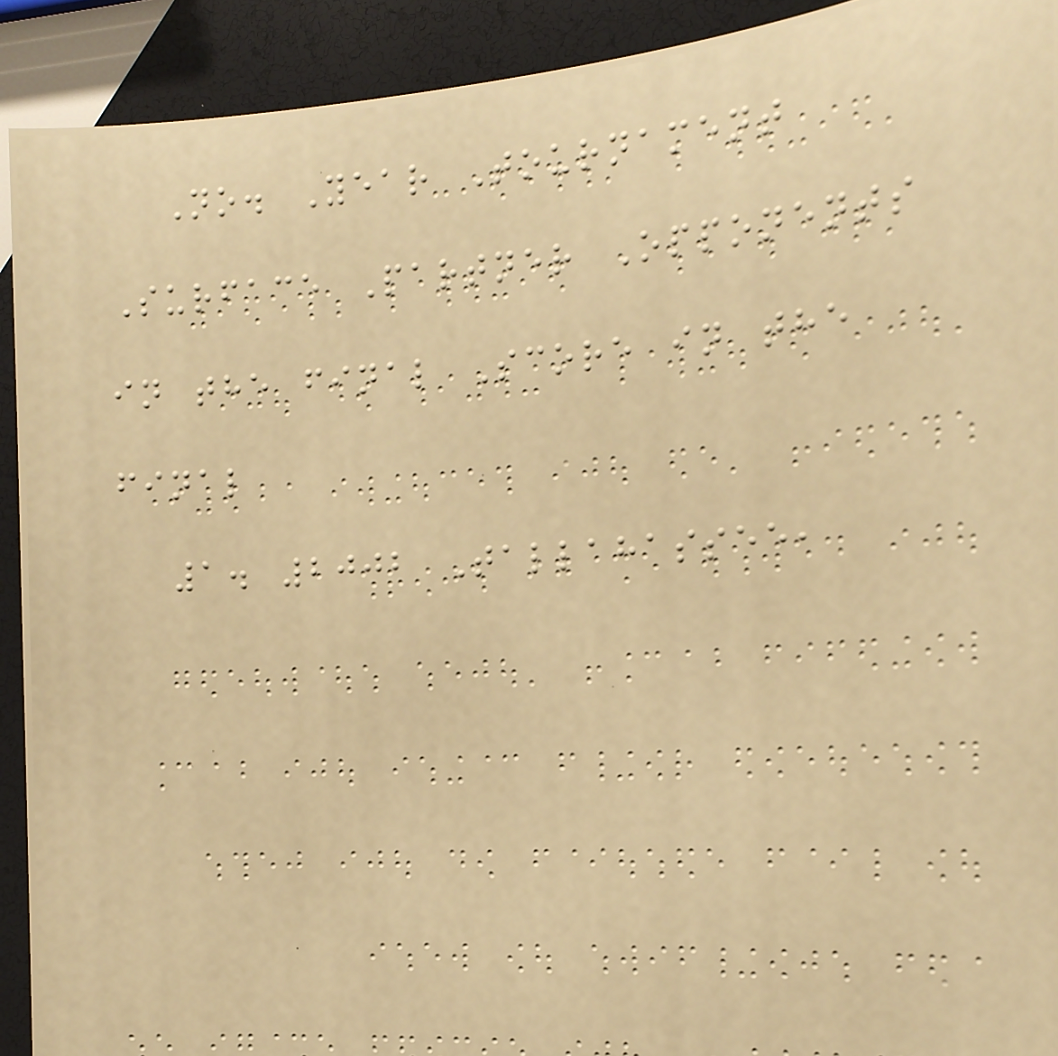No. Year Tournament
Surface Partner Opponents
in the final Score in the
final
1. 2002 Tallahassee,
